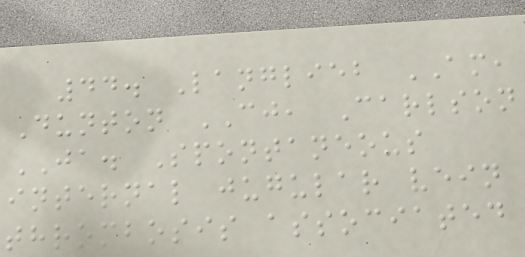44. Langlieb AM,
Dunton CJ, Carlson
JA. Spontaneous
internal jugular vein
thrombosis associated
